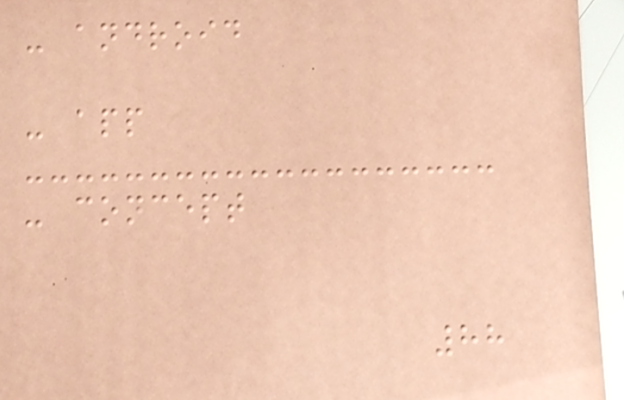- android
- app
- concept
88
